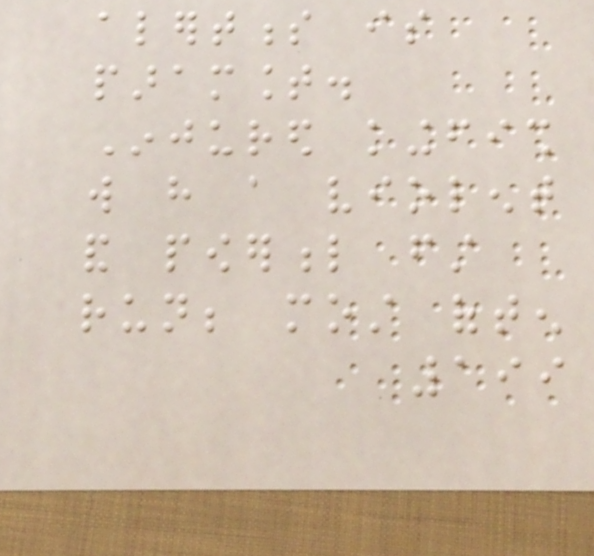alertness is
paramount.
Injured kingfish
will have a violent
and powerful first
run; most often
199
